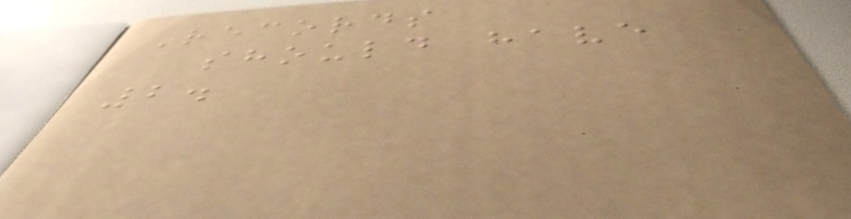Records
should have
2.
